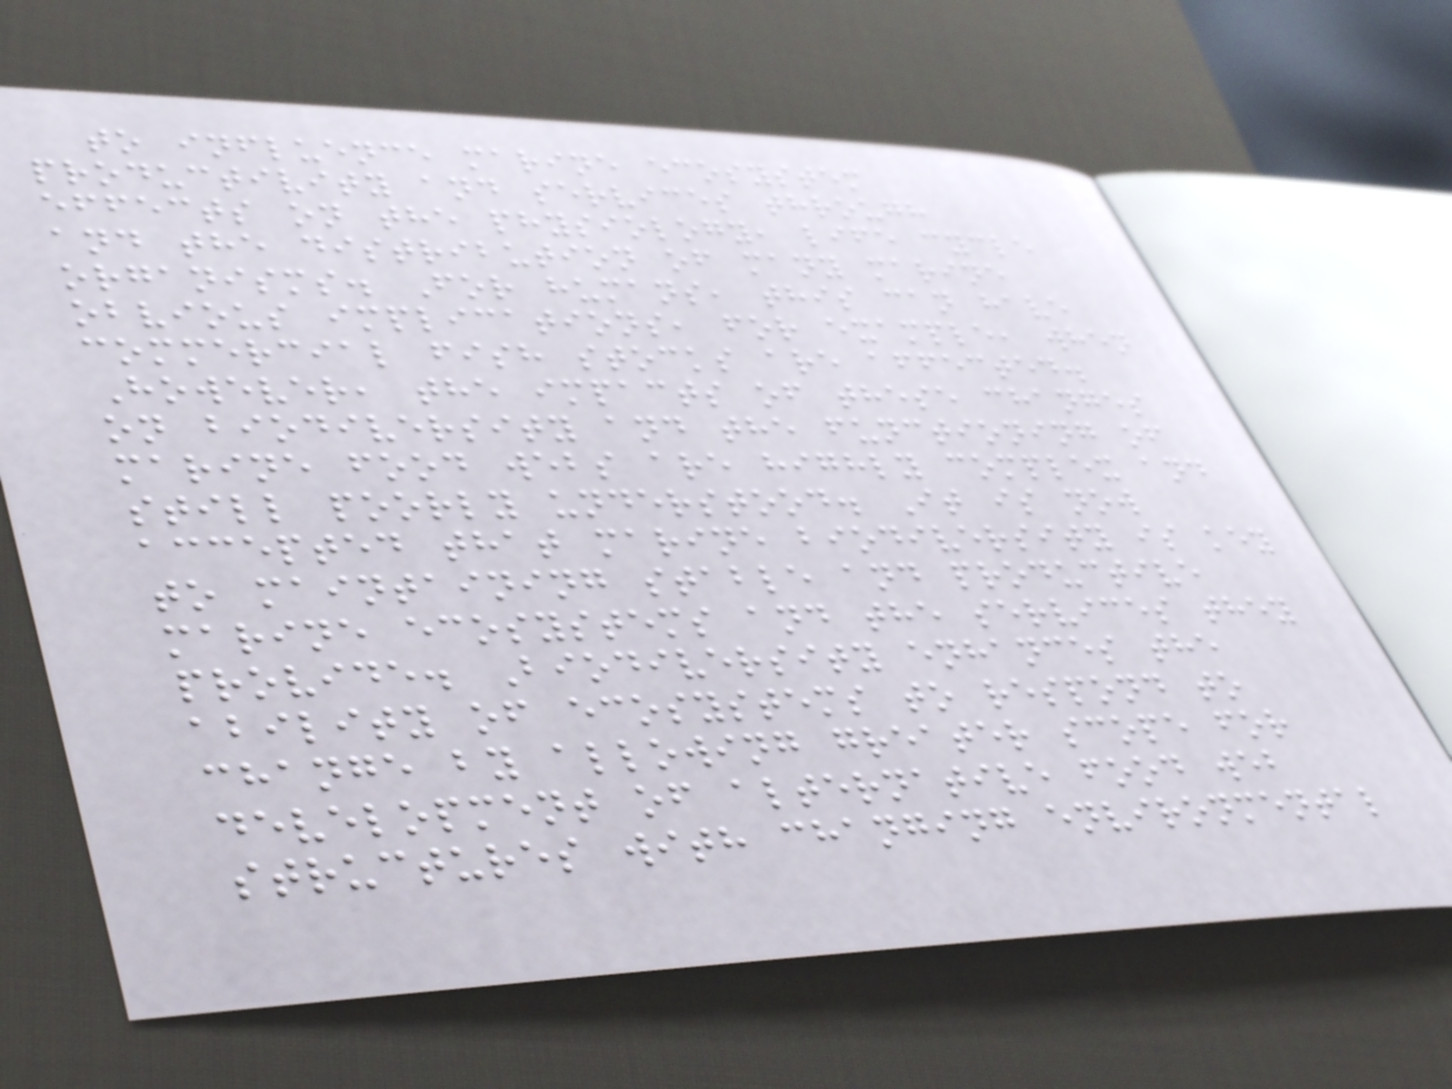to influence marine ecosystem
productivity and services through
effects on the physiology, life cycle
and the distribution of many marine
organisms. For humans, this can have
obvious implications, for example, when
commercial fish stocks are affected.
However, the impacts of these changes
on biodiversity and the functioning of
marine food webs are highly complex and
still poorly understood. It is now
accepted that marine biodiversity is key
to maintaining stable and productive
marine ecosystems and the services they
provide. Biodiversity enhances the
ability of ecosystems to respond to
change by allowing greater scope for
development of alternative food web
structures with changing environmental
